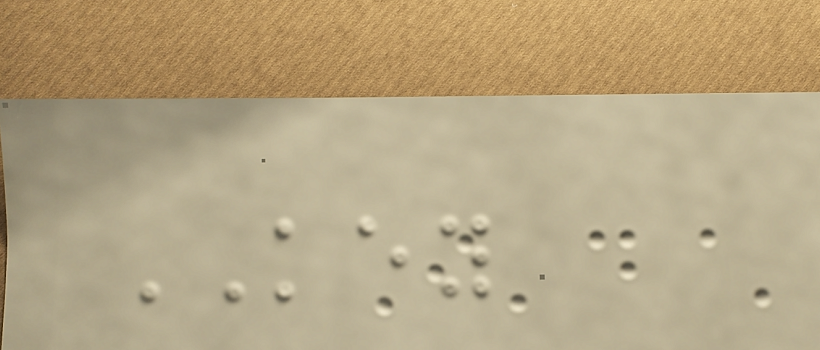KEY
